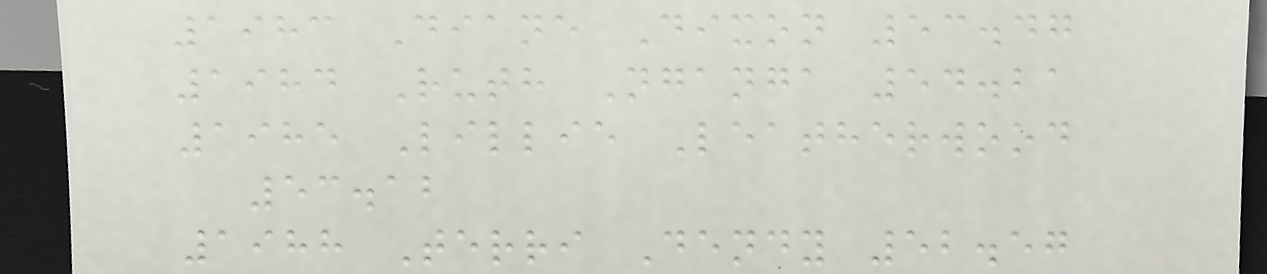1983 Diane Dixon 53.47
1984 Ruth Nganga 54.21
1985 Lillie Leatherwood
53.12
1988 Terri Dendy 52.57
